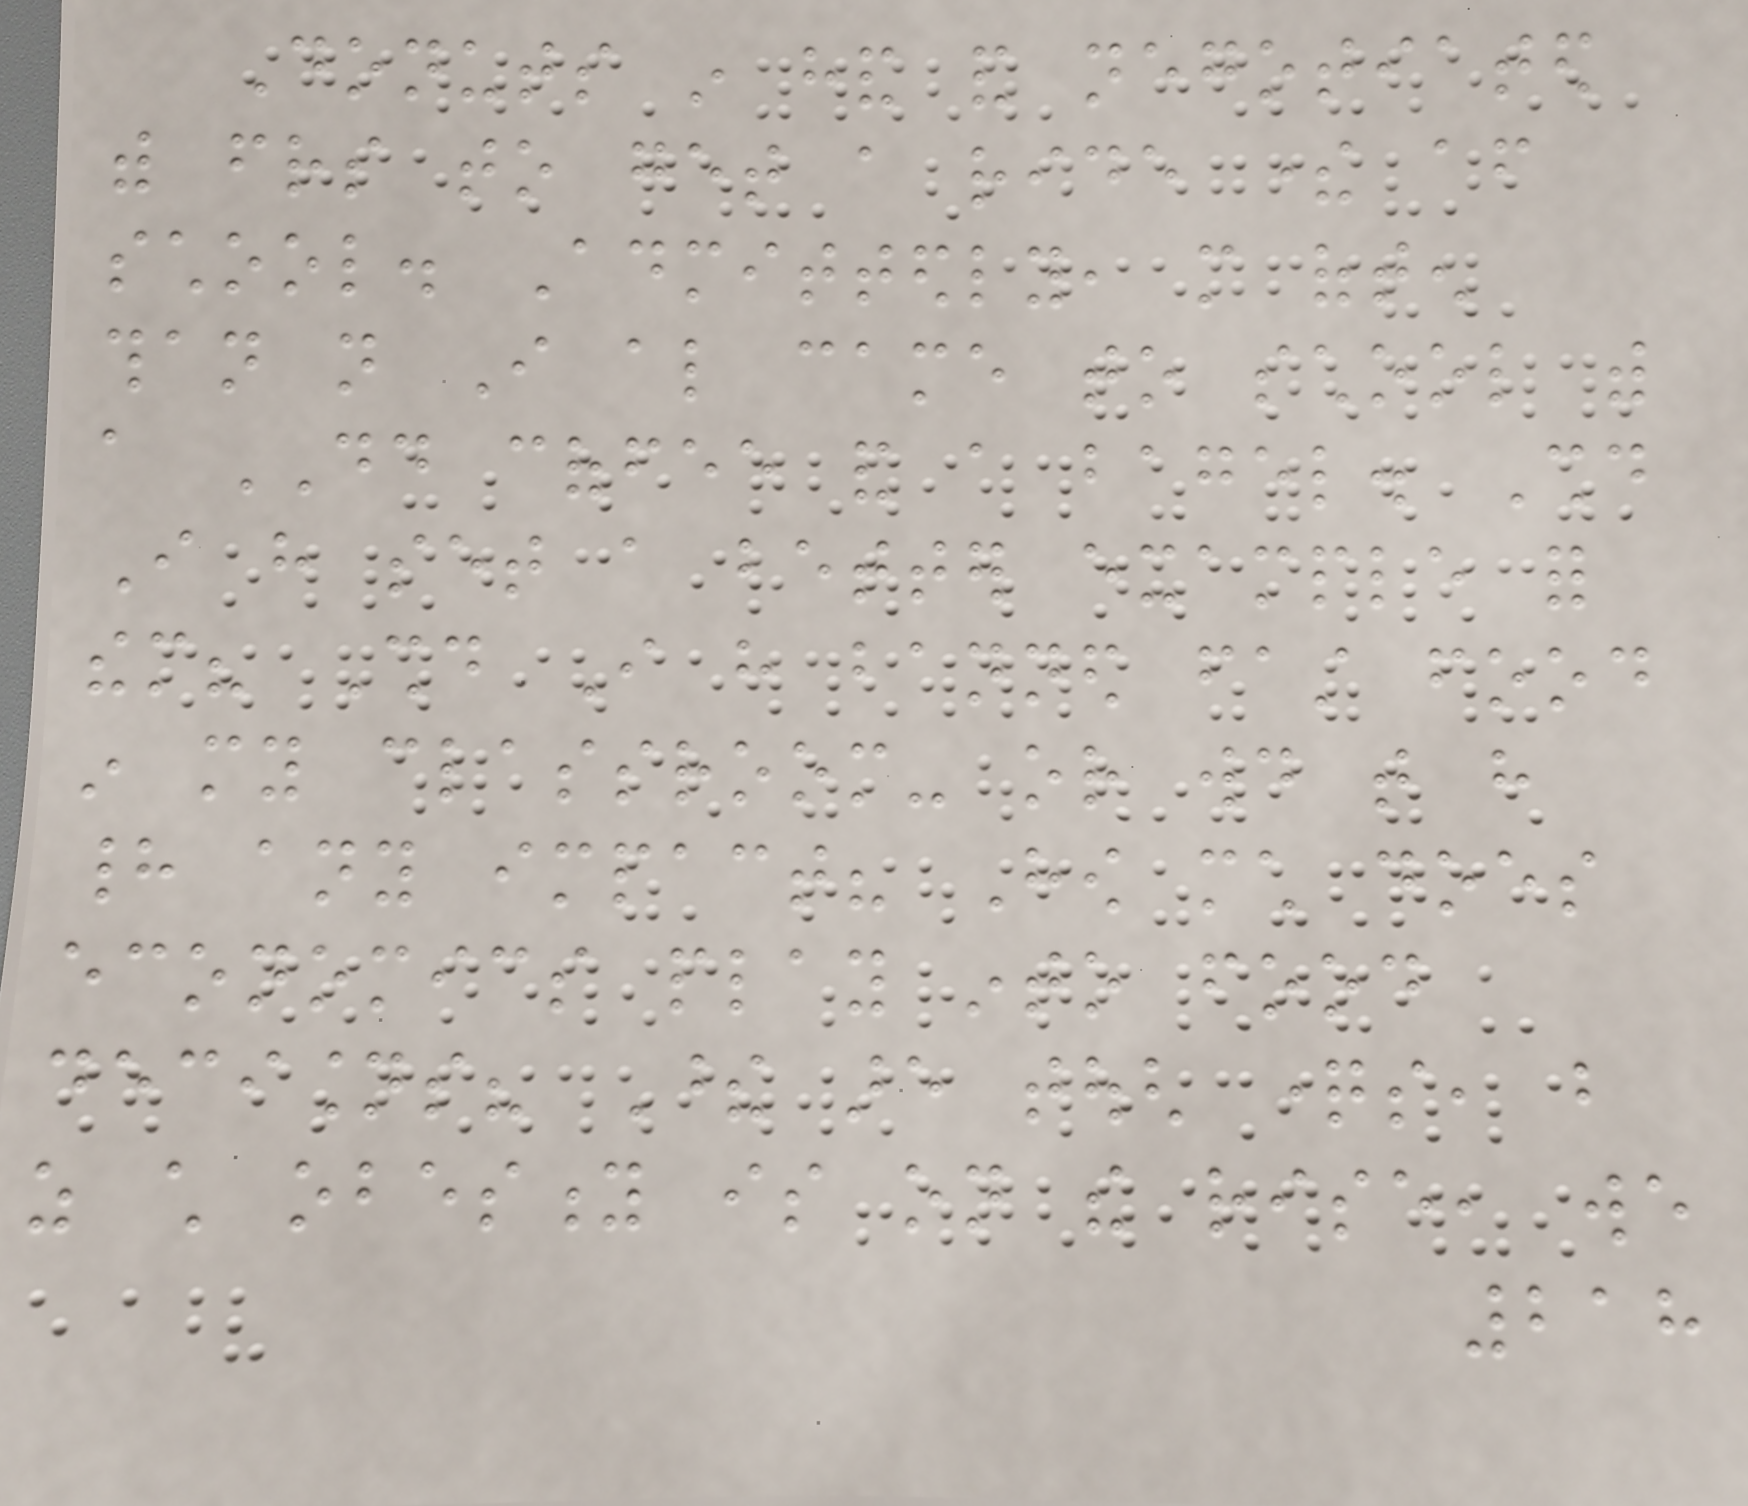Donuts in hand and negotiated
with friends to get a ride there after
school. Admittedly, more often
than not I also came to school with
a DD coffee and a bagel. Should
I have set a better example for
them? Should I have banned fast food
in my classroom- or would that have
had any impact? How much does
economics play into food
decisions? These are tough questions, but
as child obesity is on the rise, we
218
